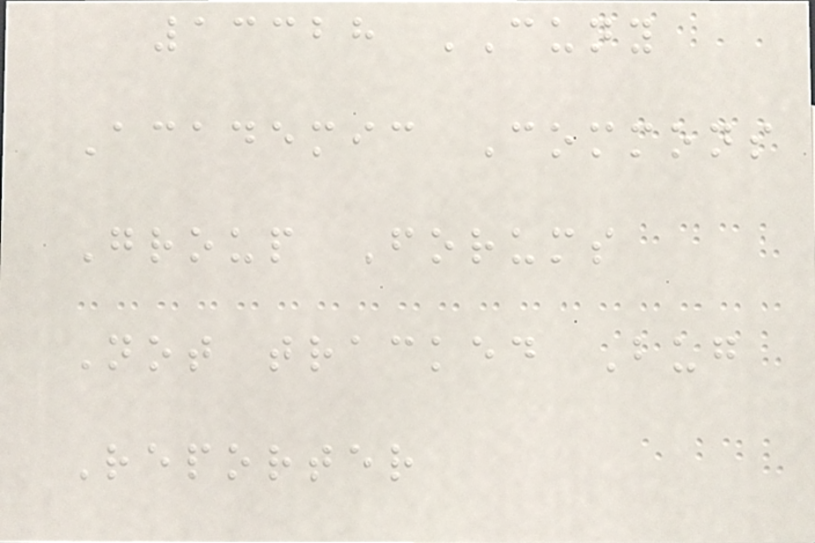13328 CUNY
Academic Commons
Group Forums
Not tracked Bug
Reporter
